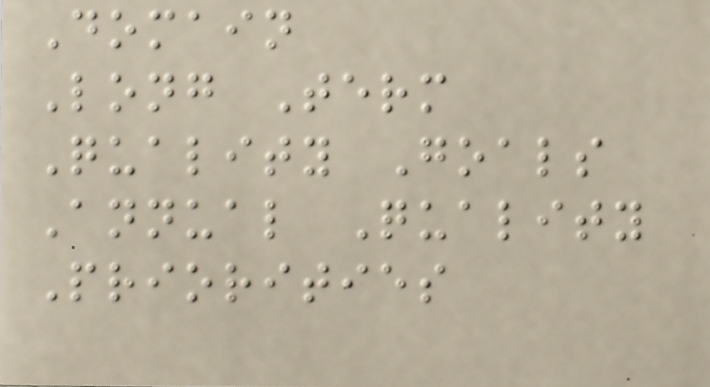Domain
Long Term
Quality Goals
Annual Quality
Priorities
